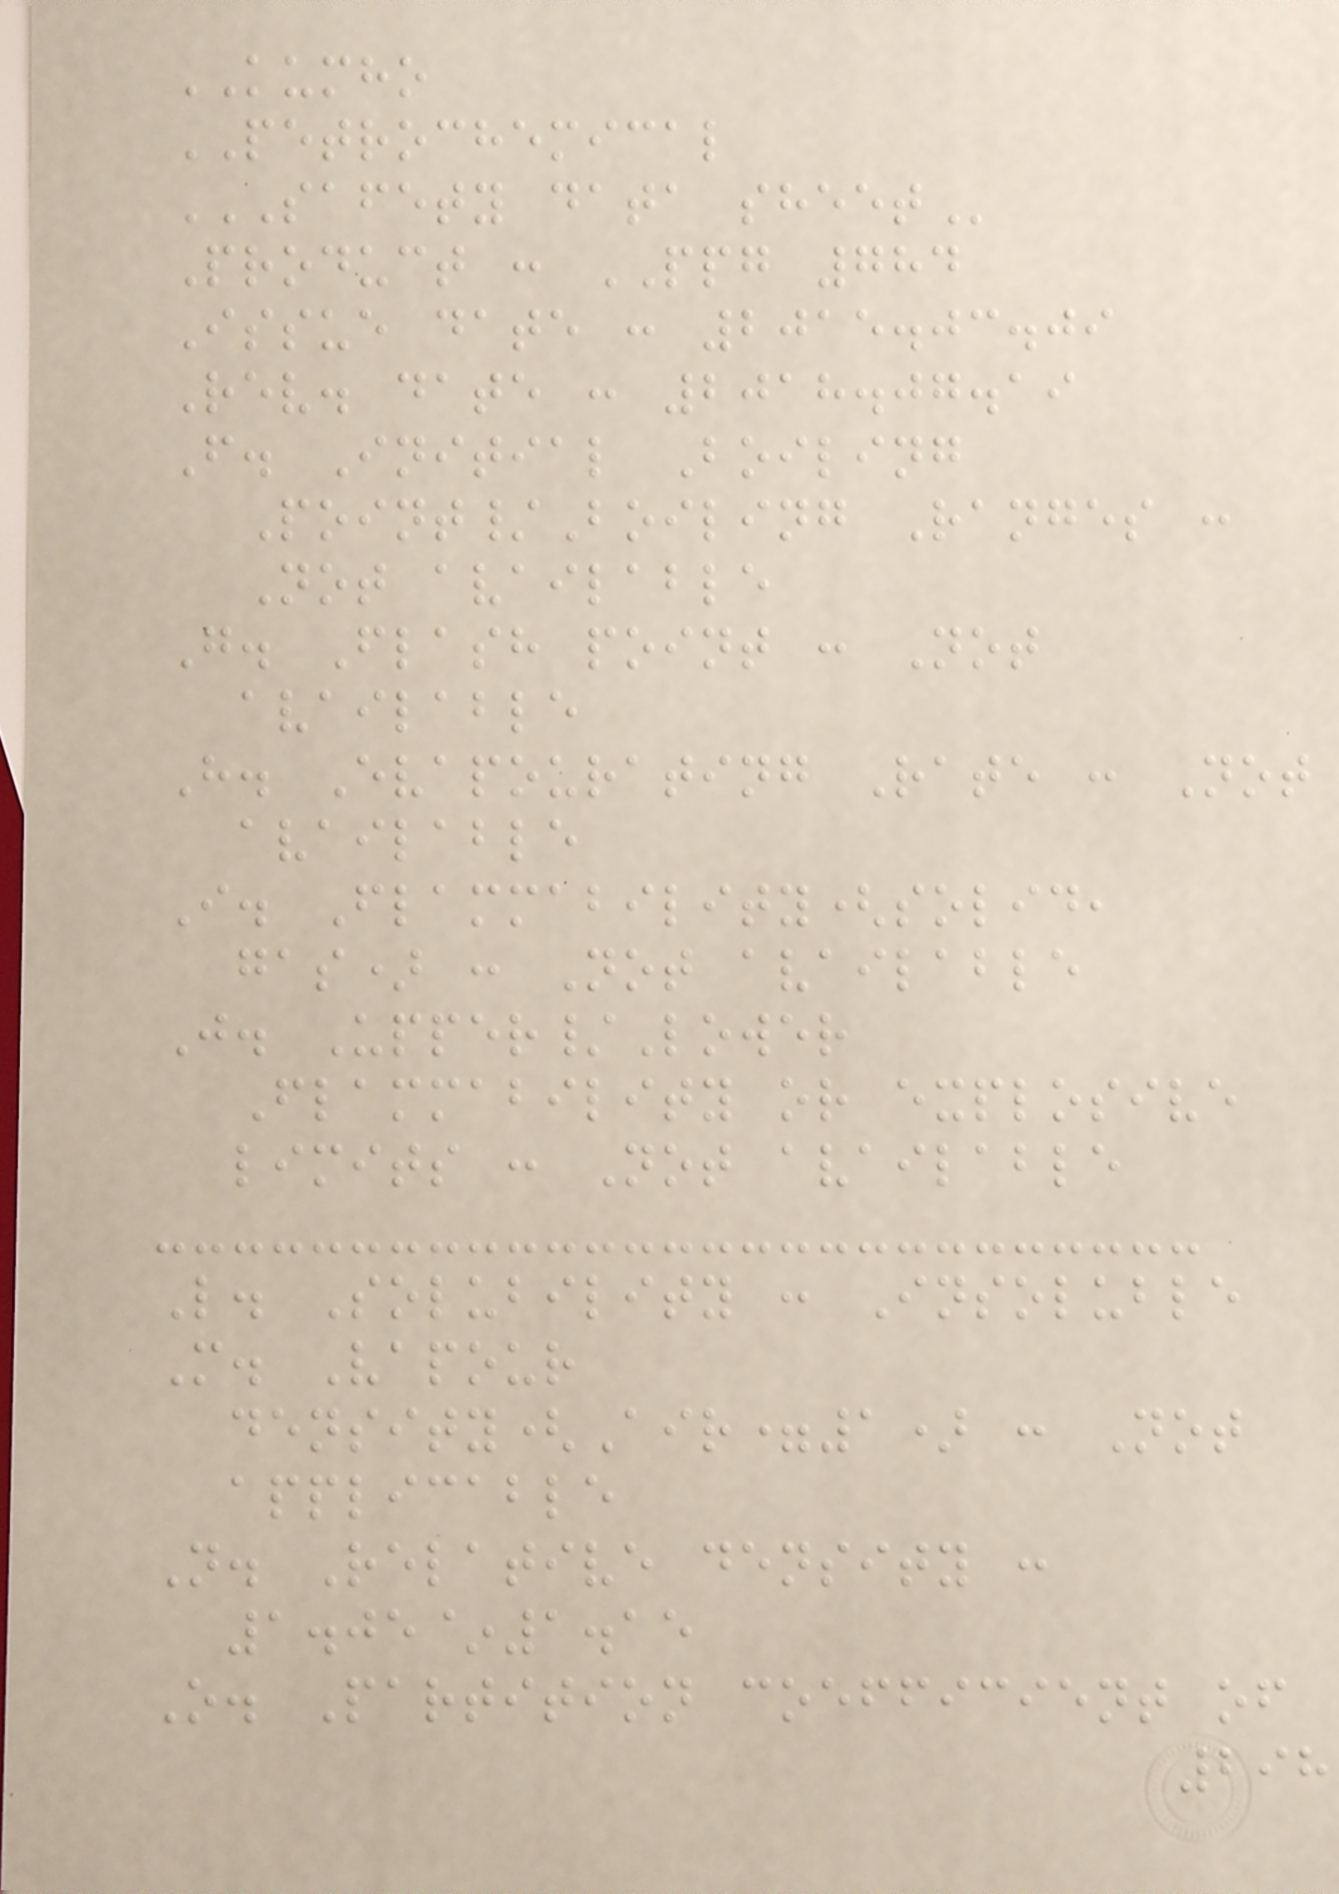KUMHO
PETROCHEMICAL
SAFETY DATA SHEET
Product : PPG 784
Issue date : 2015.03.09
Rev. date : 2018.07.19
F. Initial Boiling
Point/Boiling Ranges :
Not available
G. Flash point : Not
available
H. Evapourating Rate : Not
available
I. Flammability(solid,
gas) : Not available
J. Upper/Lower
Flammability or explosive
limits : Not available
L. Solubility : Insoluble
M. Vapour
density(Air=1) : Not
applicable
N. Relative density :
1.05~1.15
O. Partition coefficient of
298
